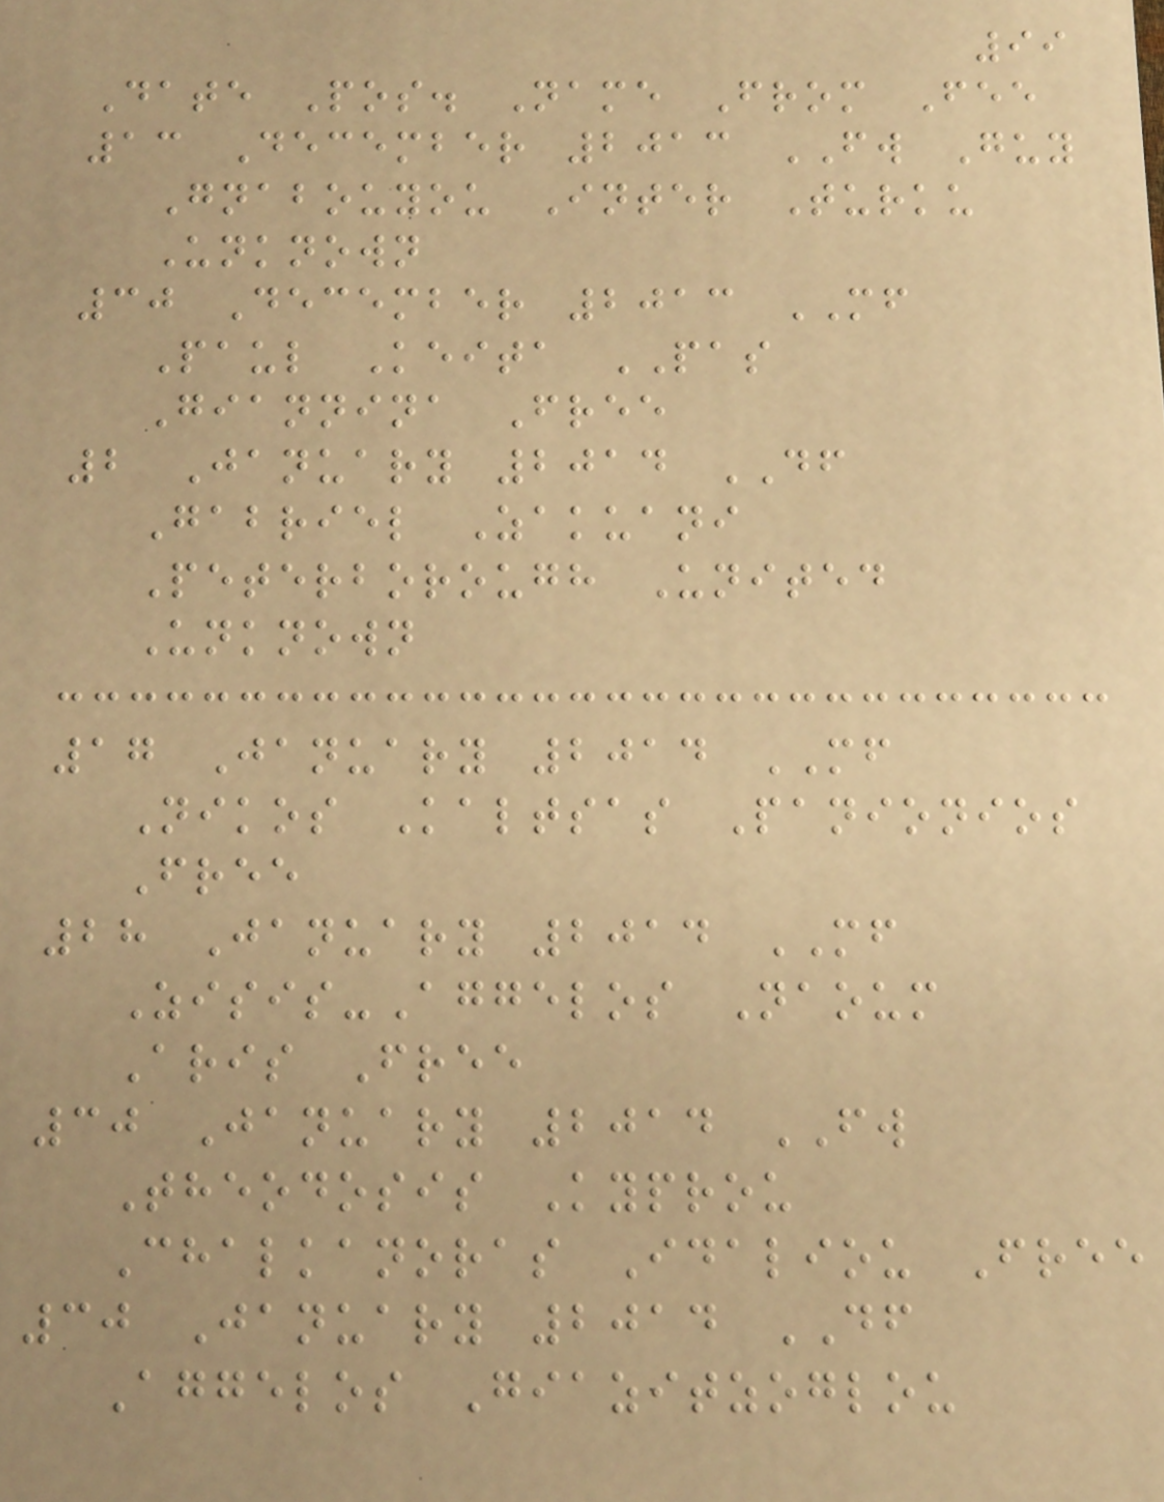99
Date Pos. Name From Fee
13 December 2013 FW Guy
Gnabouyou Inter Turku
Unknown
30 December 2013 MF
Paul Keita PAS
Giannina Free
2 January 2014 DF
Gabriel Zakuani
Peterborough United
Unknown
17 January 2014 MF
Nikos Kaltsas Panionios
Free
28 January 2014 MF
Zisis-Aggelos Naoum
Aris Free
30 January 2014 FW
Theodosis Kyprou
Chalkanoras Idaliou Free
30 January 2014 DF
Aggelos Giazitzoglou
